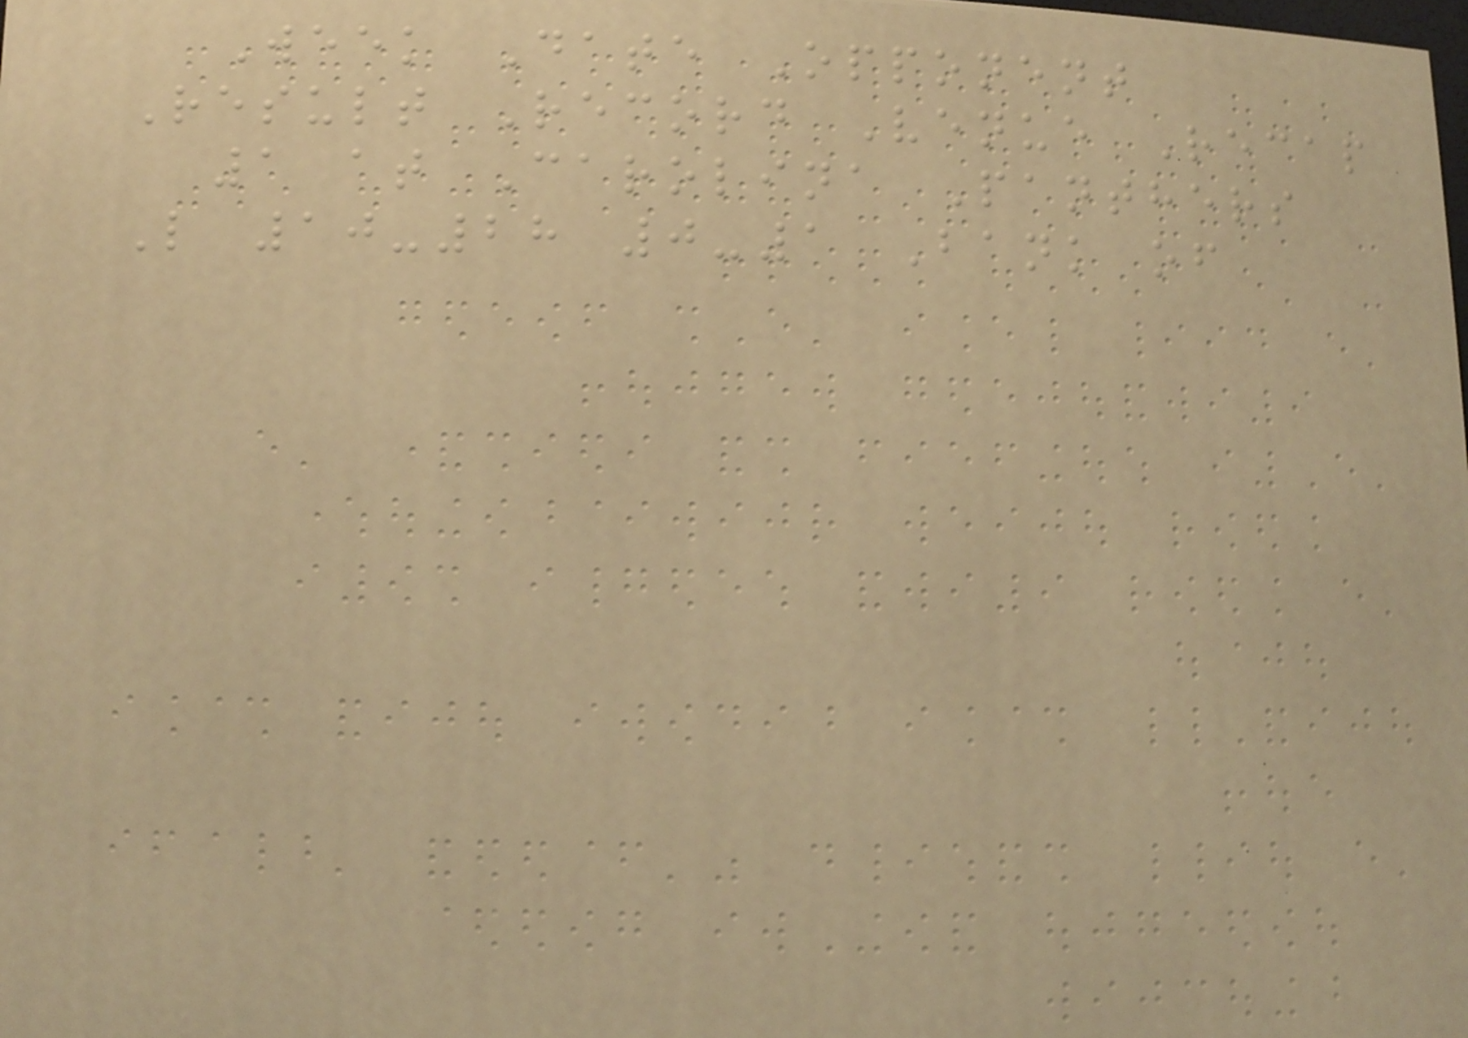Week Date Opponent
Result Record Venue Recap
1 at Carolina Panthers
L 10-28 0-1 Bank of
